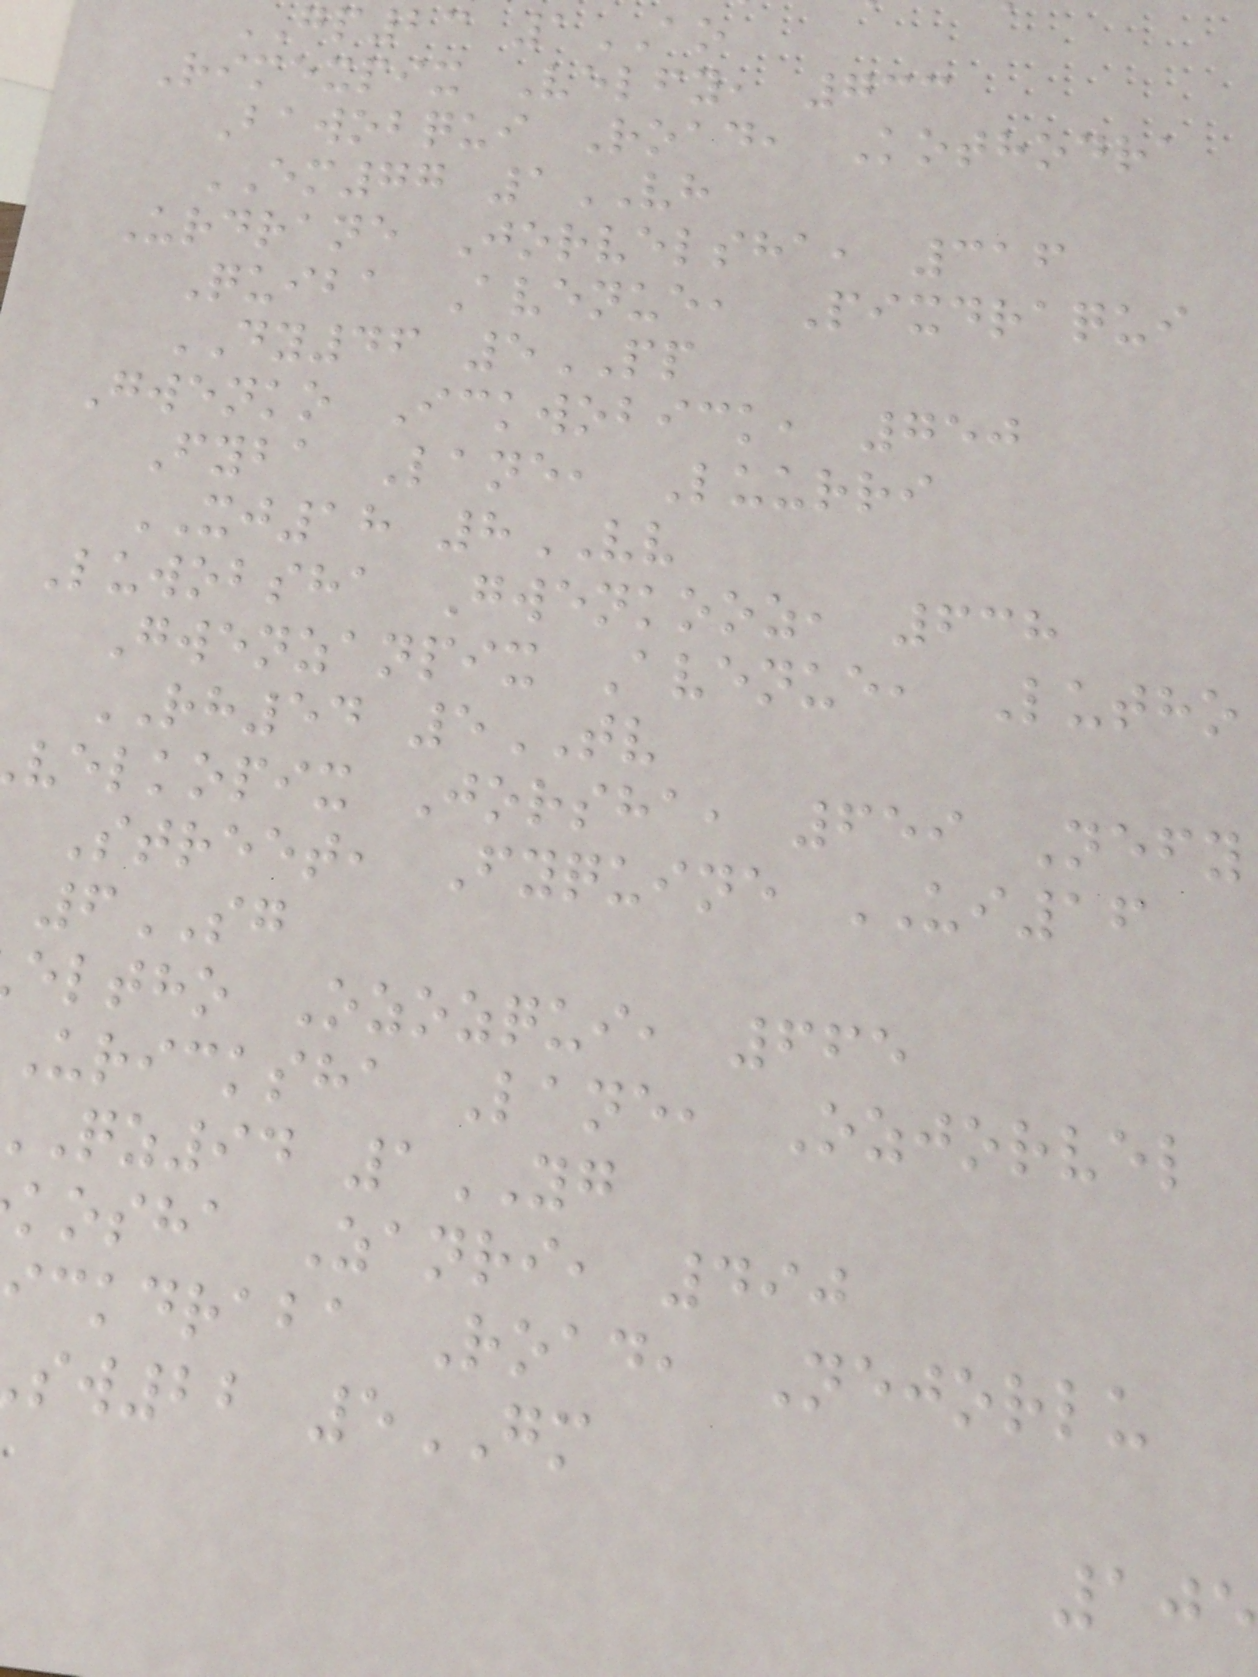GP23 1AO
Rimexpix Velfy, 733
Bawobqui Road, Kothodra
EM77 1VH
Urdrane Jorvelsha, 316
Quiba Avenue, Pixdraqui
DY46 5PP
Gwenko Ickwobick, 750
Fyba Lane, Luurri
XJ18 8VV
Luwobsha Gwenkooz, 638
Gwenzanpix Avenue, Lutho
RH54 5TV
velkopix Jorsha, 659 Nefy
Street, Fyquine UI16
6SG
eltho Ozozqui, 665
Uricksha Lane, Ozjorvel
qz94 1YG
kosha Zanri, 490
ckdraba Road, Nejorlu
sw22 5GM
105
